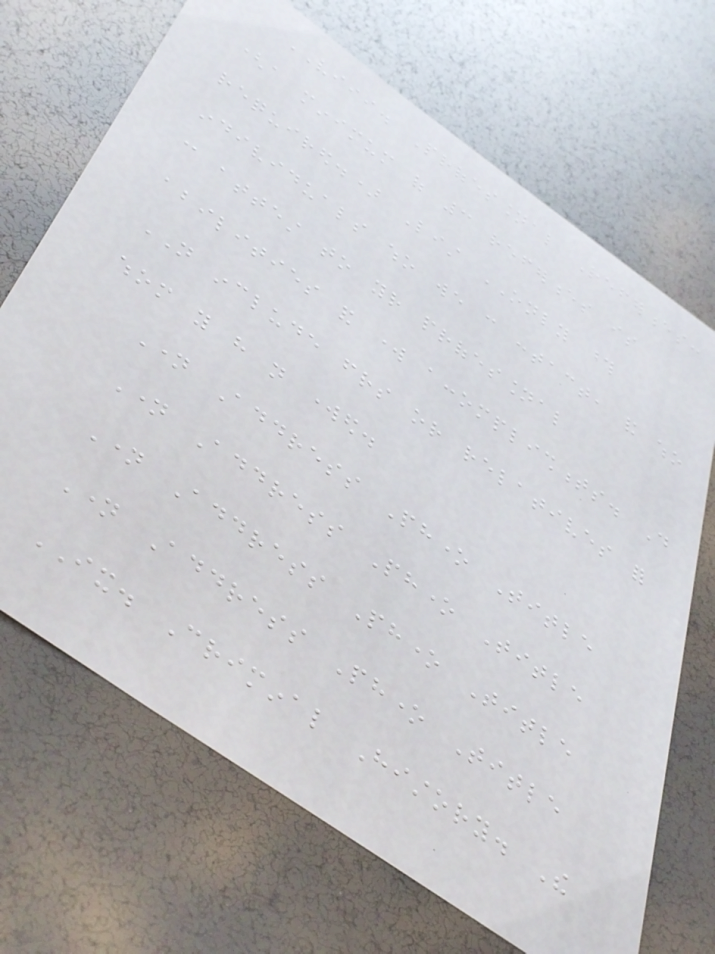VIII. Professional References:
(a minimum of 3 references is
required.) List ONLY those
individuals who we can contact, and who
can attest to your professional
abilities and work accomplishments. Do
NOT include friends or relatives for
whom you have not worked.
Name Address Phone Title
Name Address Phone Title
Name Address Phone Title
Name Address Phone Title
IX. Criminal History. The
